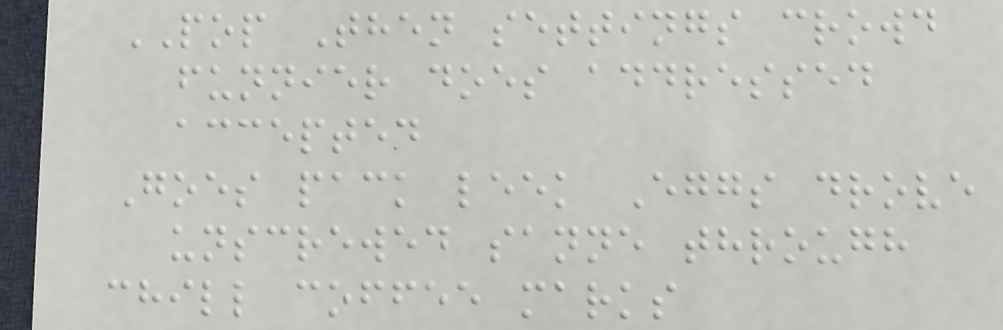POP Then settings crowd
funnier does addressed
accepted
Goes pack leek Eggs drove
unscrewed sanne through
chill coffee marks
